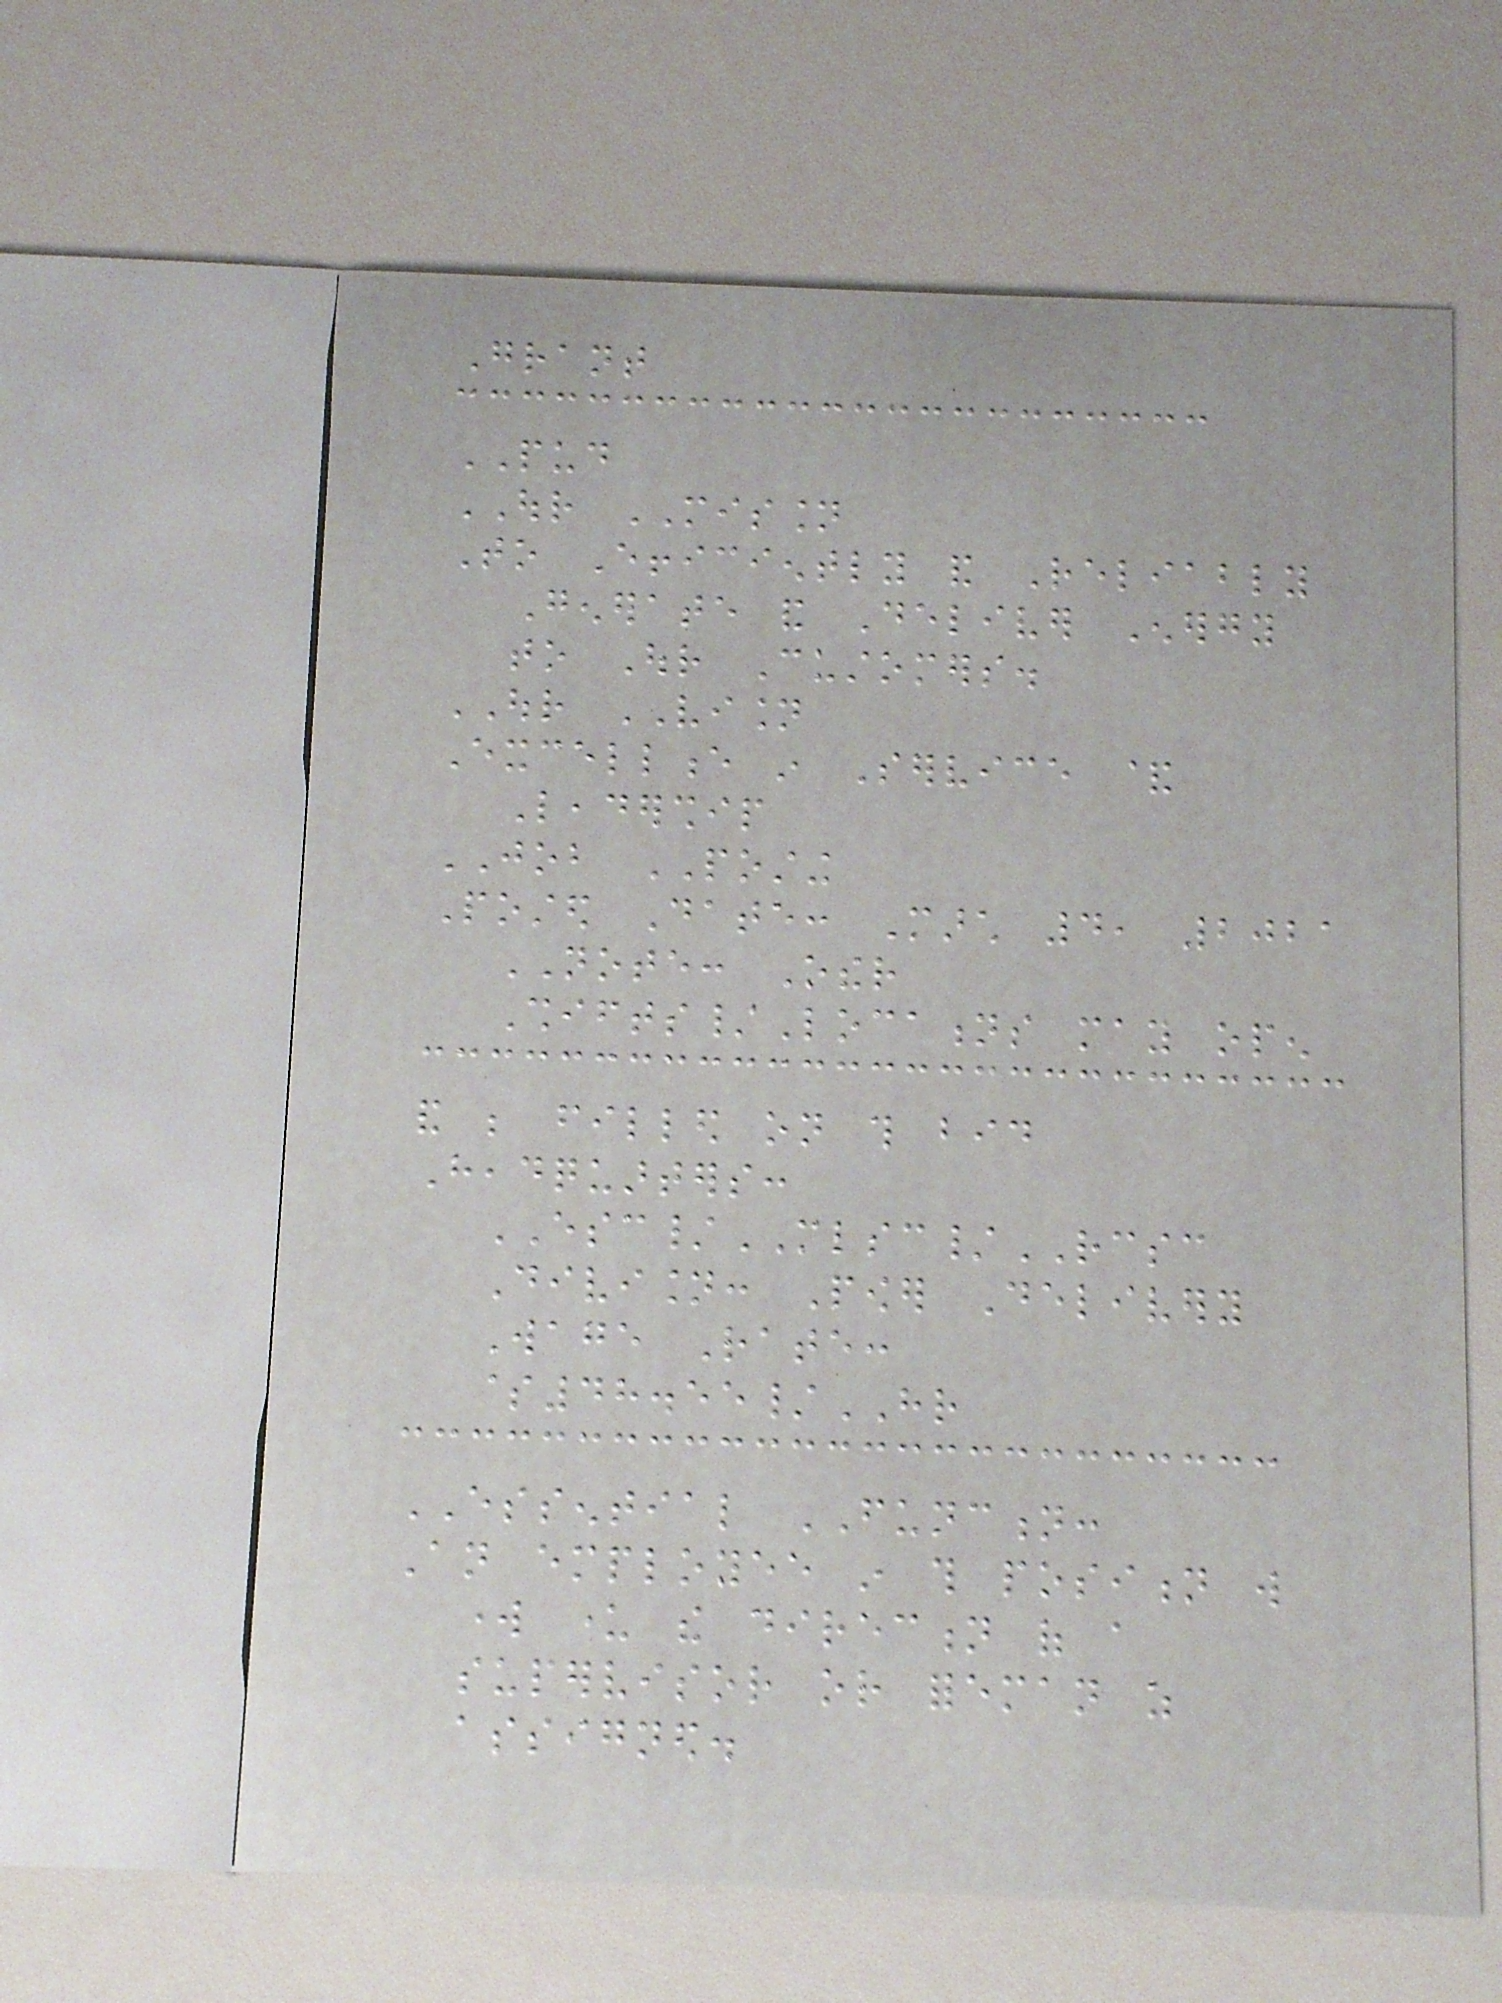Grant
PUD
OUR MISSION
To Efficiently and Reliably
Generate and Deliver Energy
to Our Customers.
OUR VISION
Excellence in Service &
Leadership
JOB POSTING
Posted Date: March 4, 2021
NOTE: Other
Shifts/Locations may open
and be filled on this bid
Headquarters:
ESC/MLSC/RCSC
Division: Power Delivery
Wage Rate:
$48.55/HR
ESSENTIAL FUNCTION:
An employee in this position will
work under the direction of a
supervisor or foreman as
assigned.
